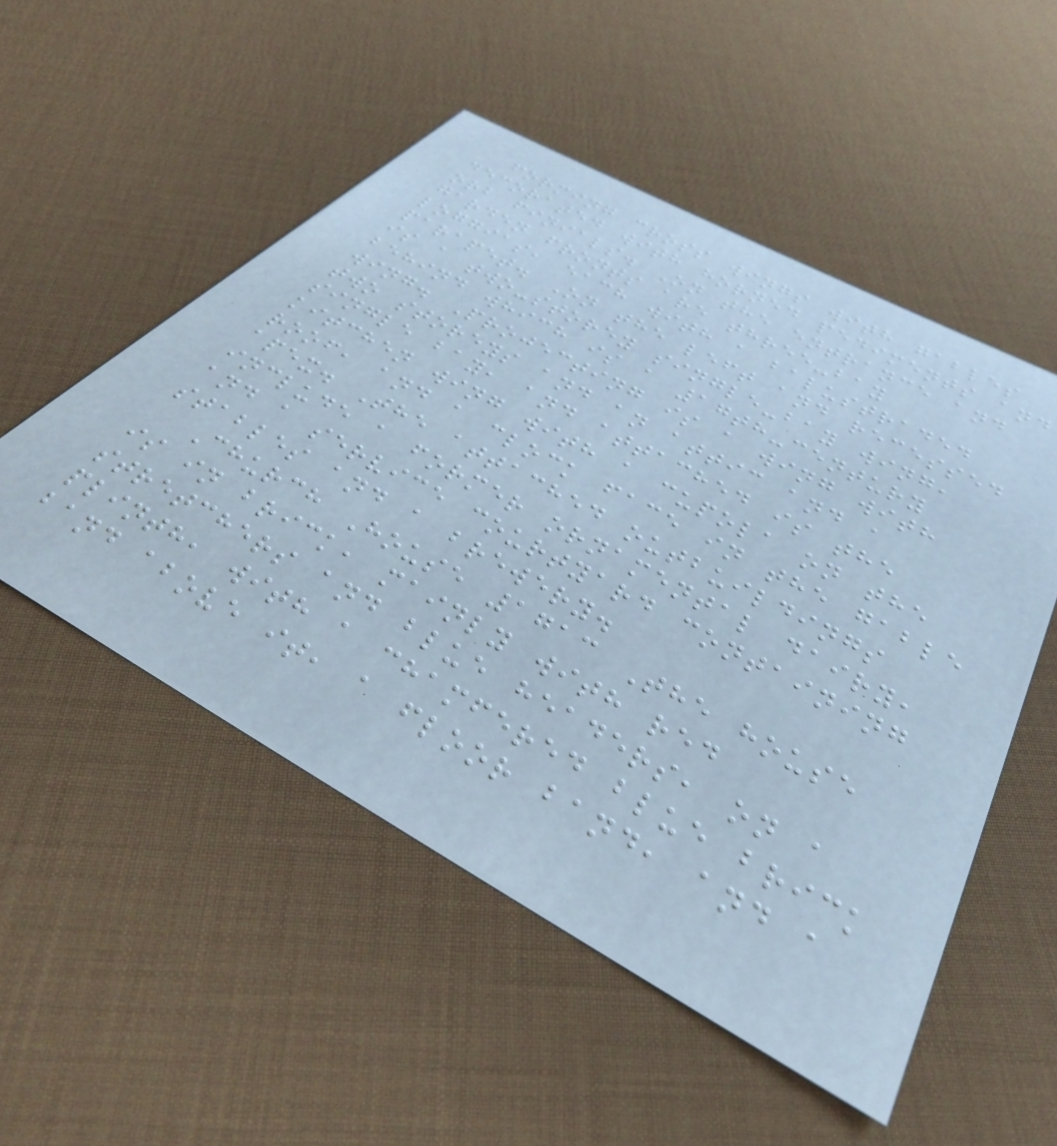forming cross wings with gables
decorated with horned pediments and
orb finials. On the entrance and
garden fronts are three-bay
loggias, each with a balustraded
parapet. On the left and recessed
is a two-storey single-bay wing,
behind which is a 17th-century
wing. Projecting is a wing with
two storeys and an attic and a
single bay, and attached is the
kitchen wing with a cupola on the
roof, and a clock face in the gable
apex. The attached outbuildings
include a former ornamental dairy,
and a service courtyard containing
stables and a brewery.
Church House 1713 The house
is in brick, mainly with red
stretchers and blue headers, on a
plinth, with a chamfered blue brick
band above it, a floor band, and a
